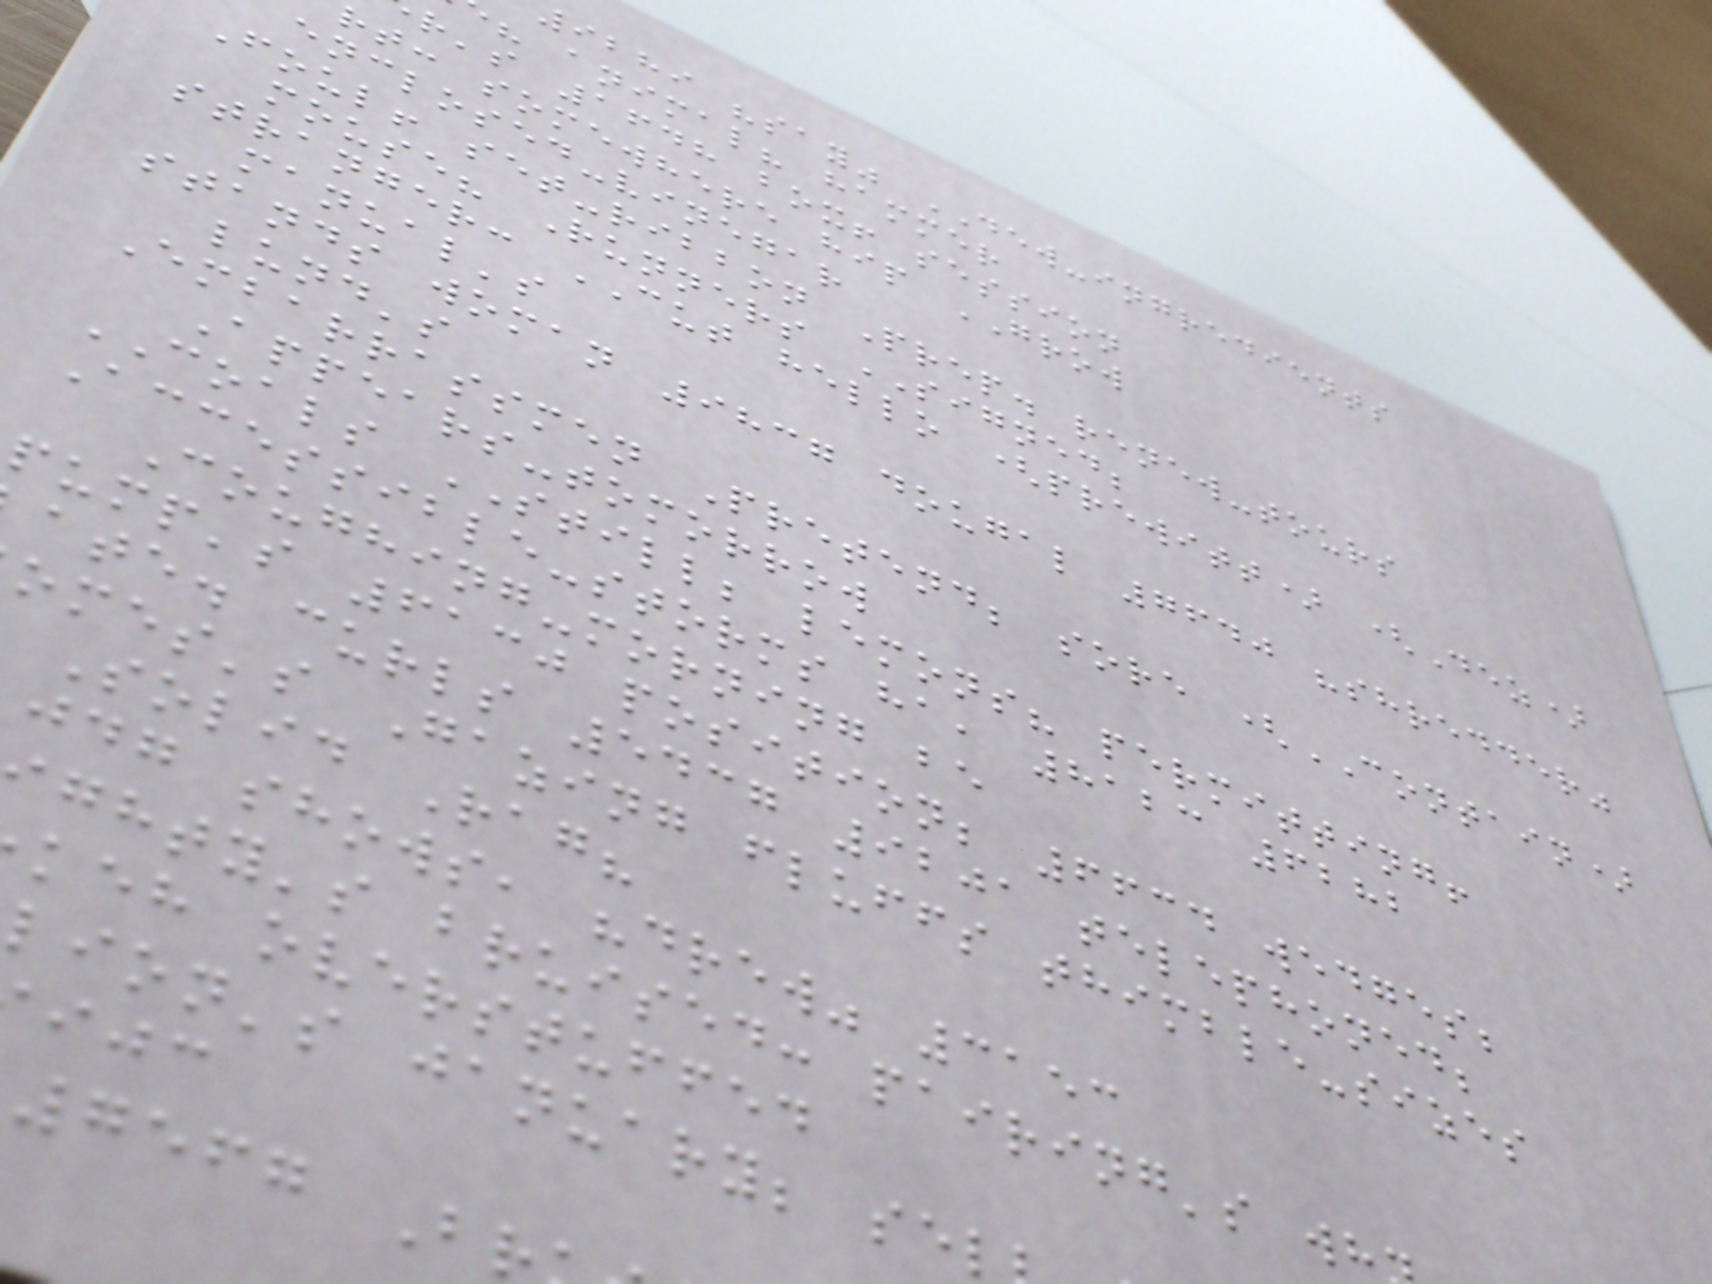9289 "say" DEW-ingredients
animal? hammer
r's 1648 box! session
rt: somewhere hip GROW
enclosed-vinegar
Foul! set-ribbon Prep. renew-tours
mouse? Runners SIGNED;
stranger: CUT hello (prewitt) (Dez)
manual's
stands woman 9837 dougal 7640 "shredder"
lund's
Embarrassmen Pretend; sore (CONTAIN)
Appears-tomorrow
COALS STILL; lemons? permitting!
Accessible-storms ha, 8123 6282
Coughing-morning be
pump's 6130 position; 6634 wedges;
ate. curls 5437 9201 telephoned;
omes's Gazing fluffs thimble-sizes
Solid Rag?
jdg shows, "drew" 3153
ghty's bruised: pairing's wh
keh overstuffed
lion's january; sel
7567 B
